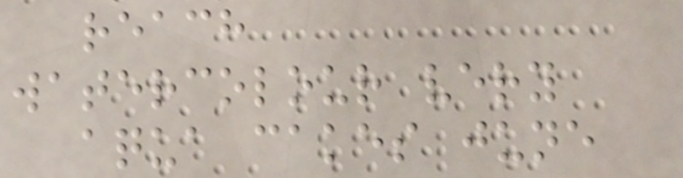reach
watercolour very
aqua cakes june
